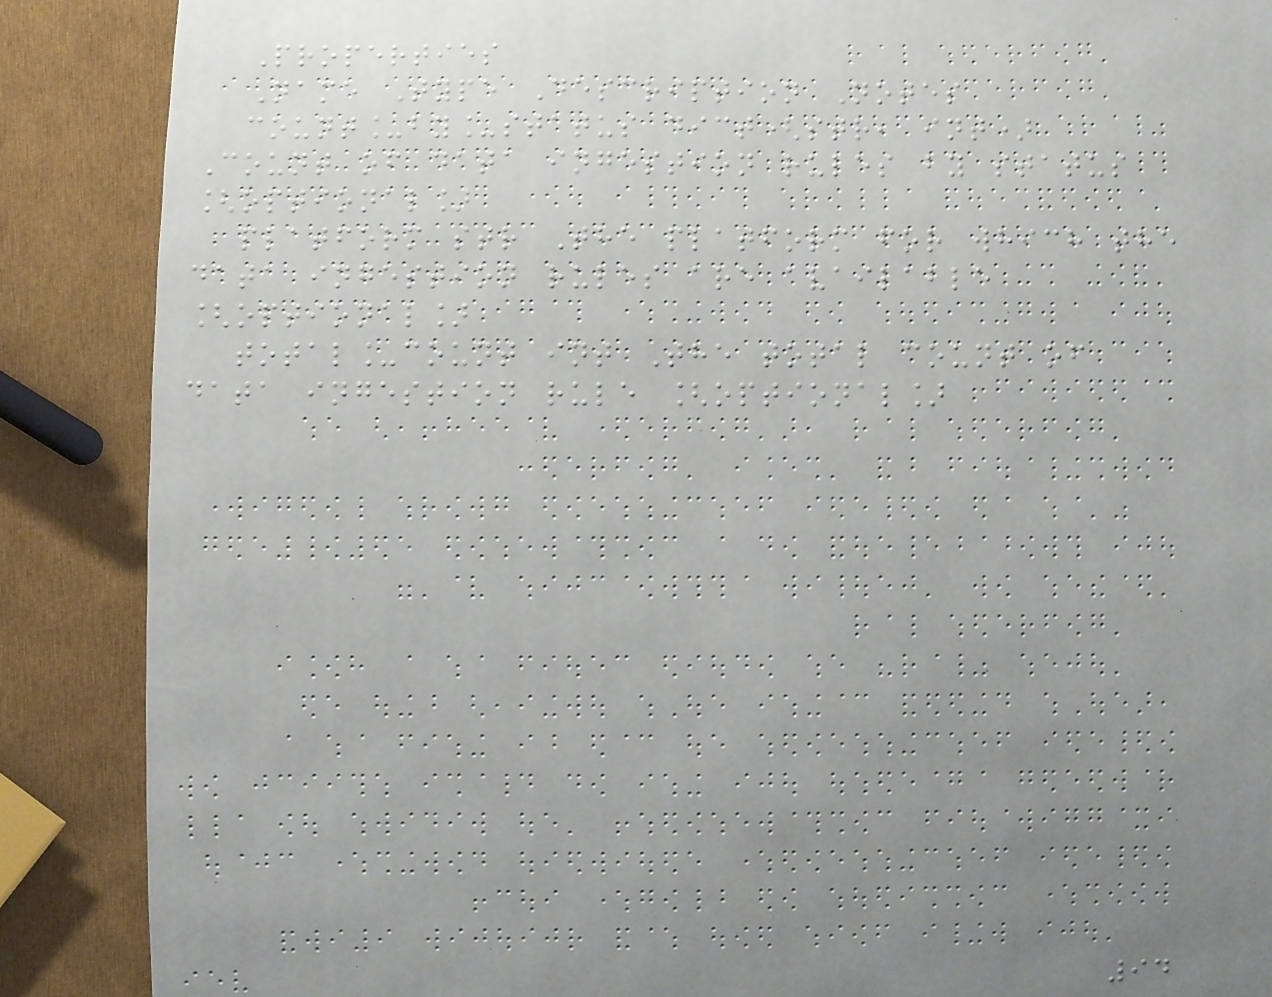Properties
Name Type Description Notes
count_by_status dict(str, int)
Count of data ingestion rules by status
[optional]
platform str The platform for which the
data ingestion rules are available
[optional]
total_count int The total count of
data ingestion rule [optional]
94
